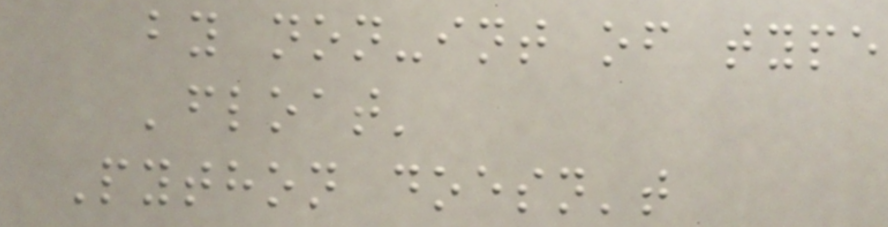by non-int of type
'float'
Python doesn't
